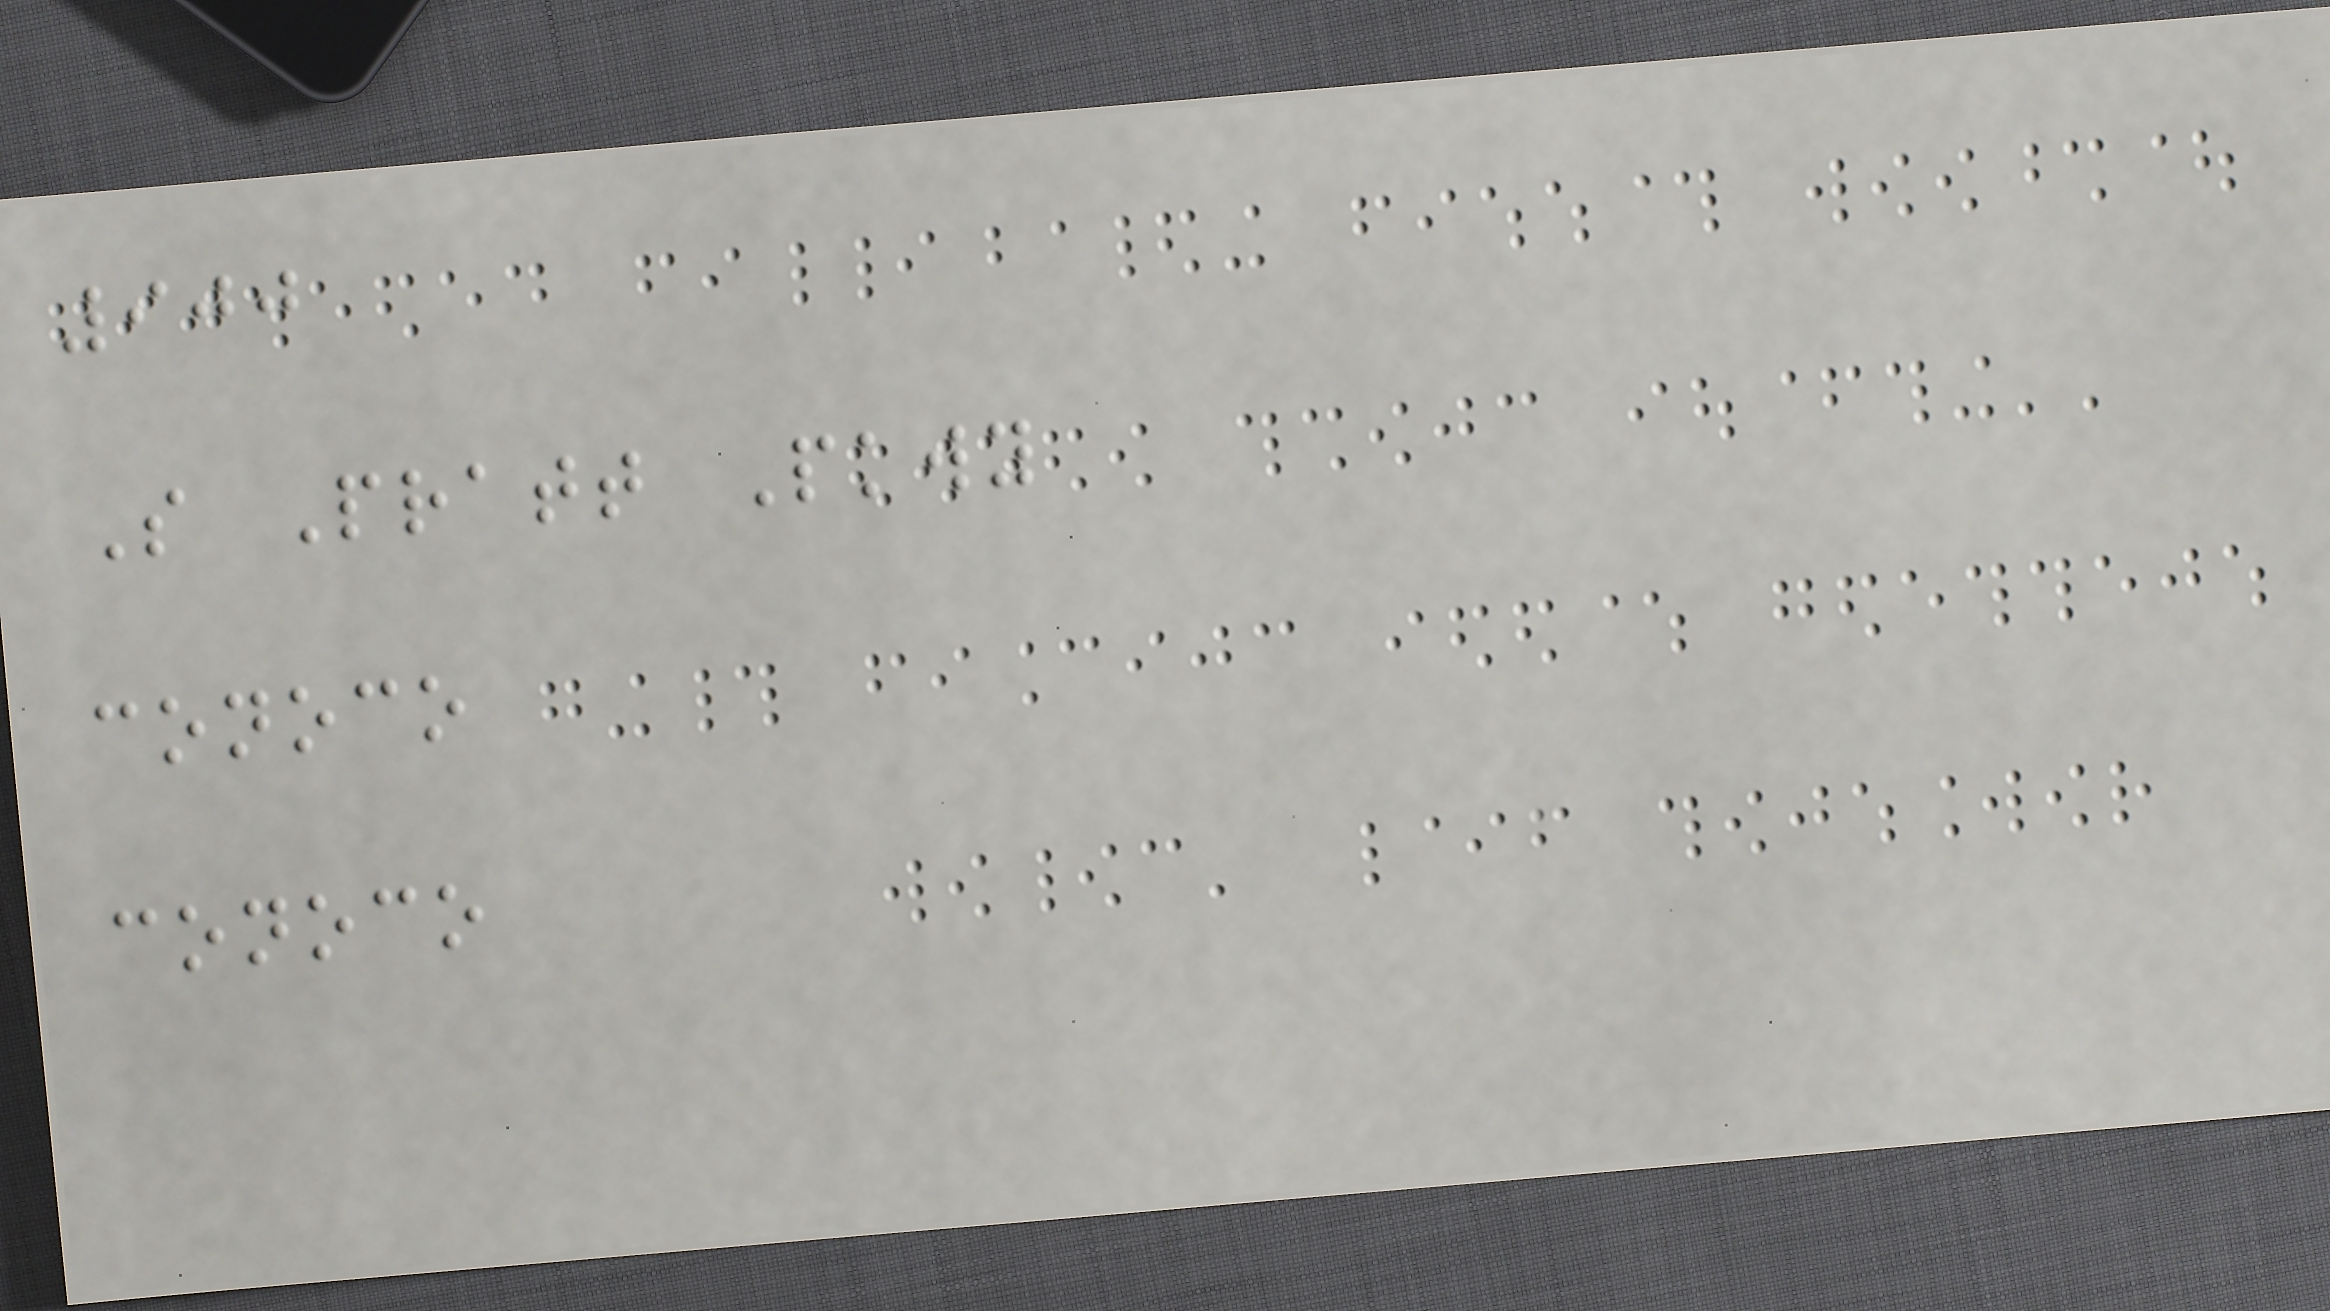900
S Pratt Pkwy
conoco
conoco
